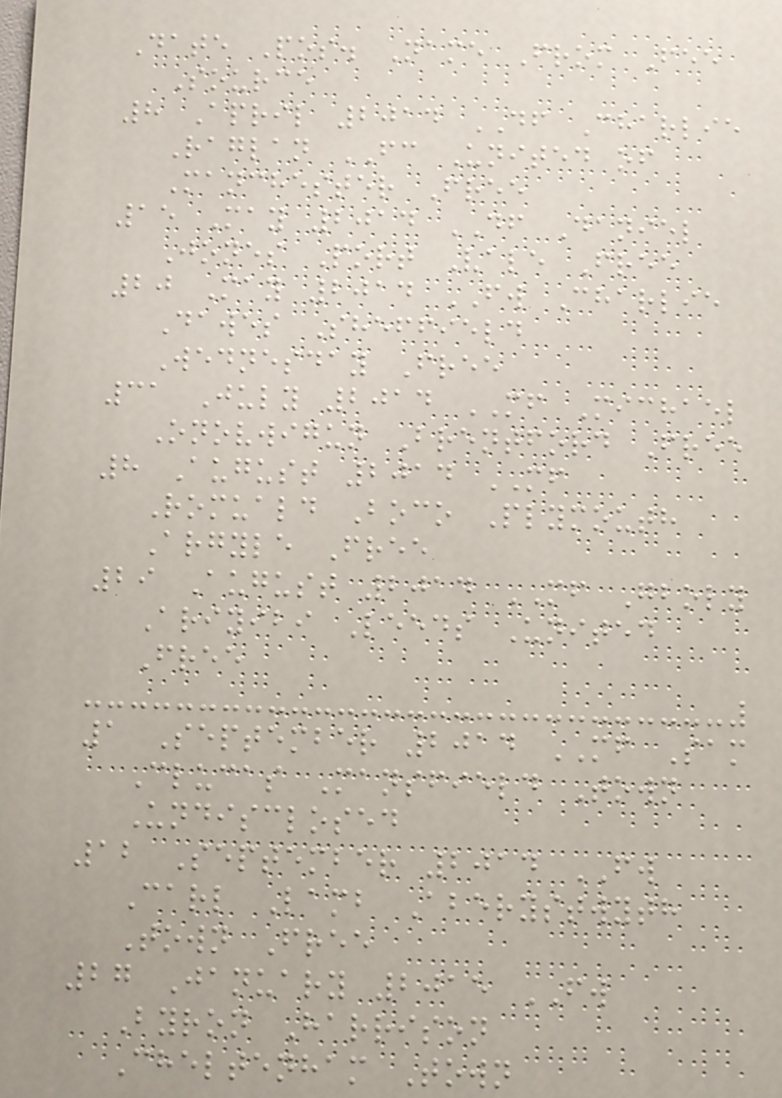Date Pos. Name From Fee
Source
8 April 2014 DF Charlie
Raglan FC United of
Manchester Free
15 May 2014 DF Daniel
Jones Port Vale Free
20 May 2014 FW Charlie
Dawes Sheffield
Wednesday Free
31 July 2014 MF Michael
Onovwigun Brentford Free
8 August 2014 MF
Romuald Boco Plymouth
Argyle Free
29 August 2014 MF Gboly
Ariyibi Leeds United
Free
1 September 2014 MF Sam
Clucas Mansfield Town
Undisclosed
12 September 2014 FW
Carl Lamb Aberystwyth
Town Free
27 January 2015 FW
Byron Harrison
Cheltenham Town
